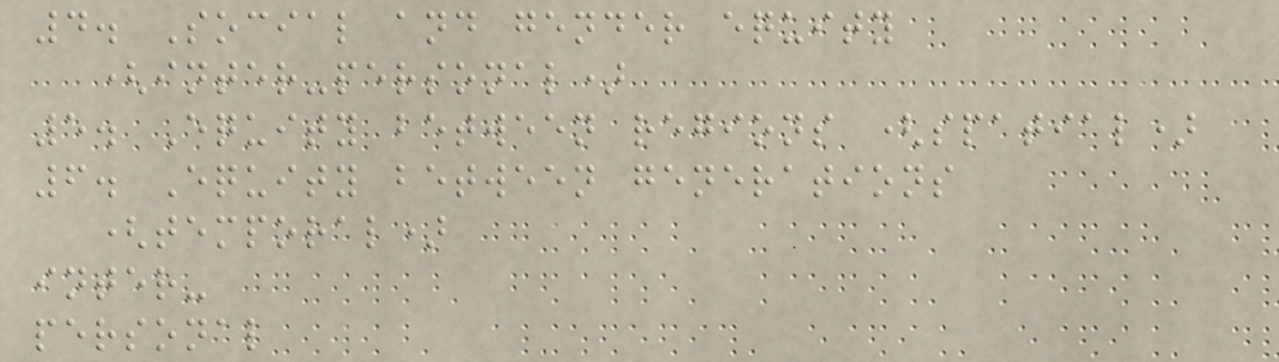4. Social and gender equity
(inter-personal)
5. Equity between regions (spatial)
6. Equity between generations
(temporal)
inter-
personal
